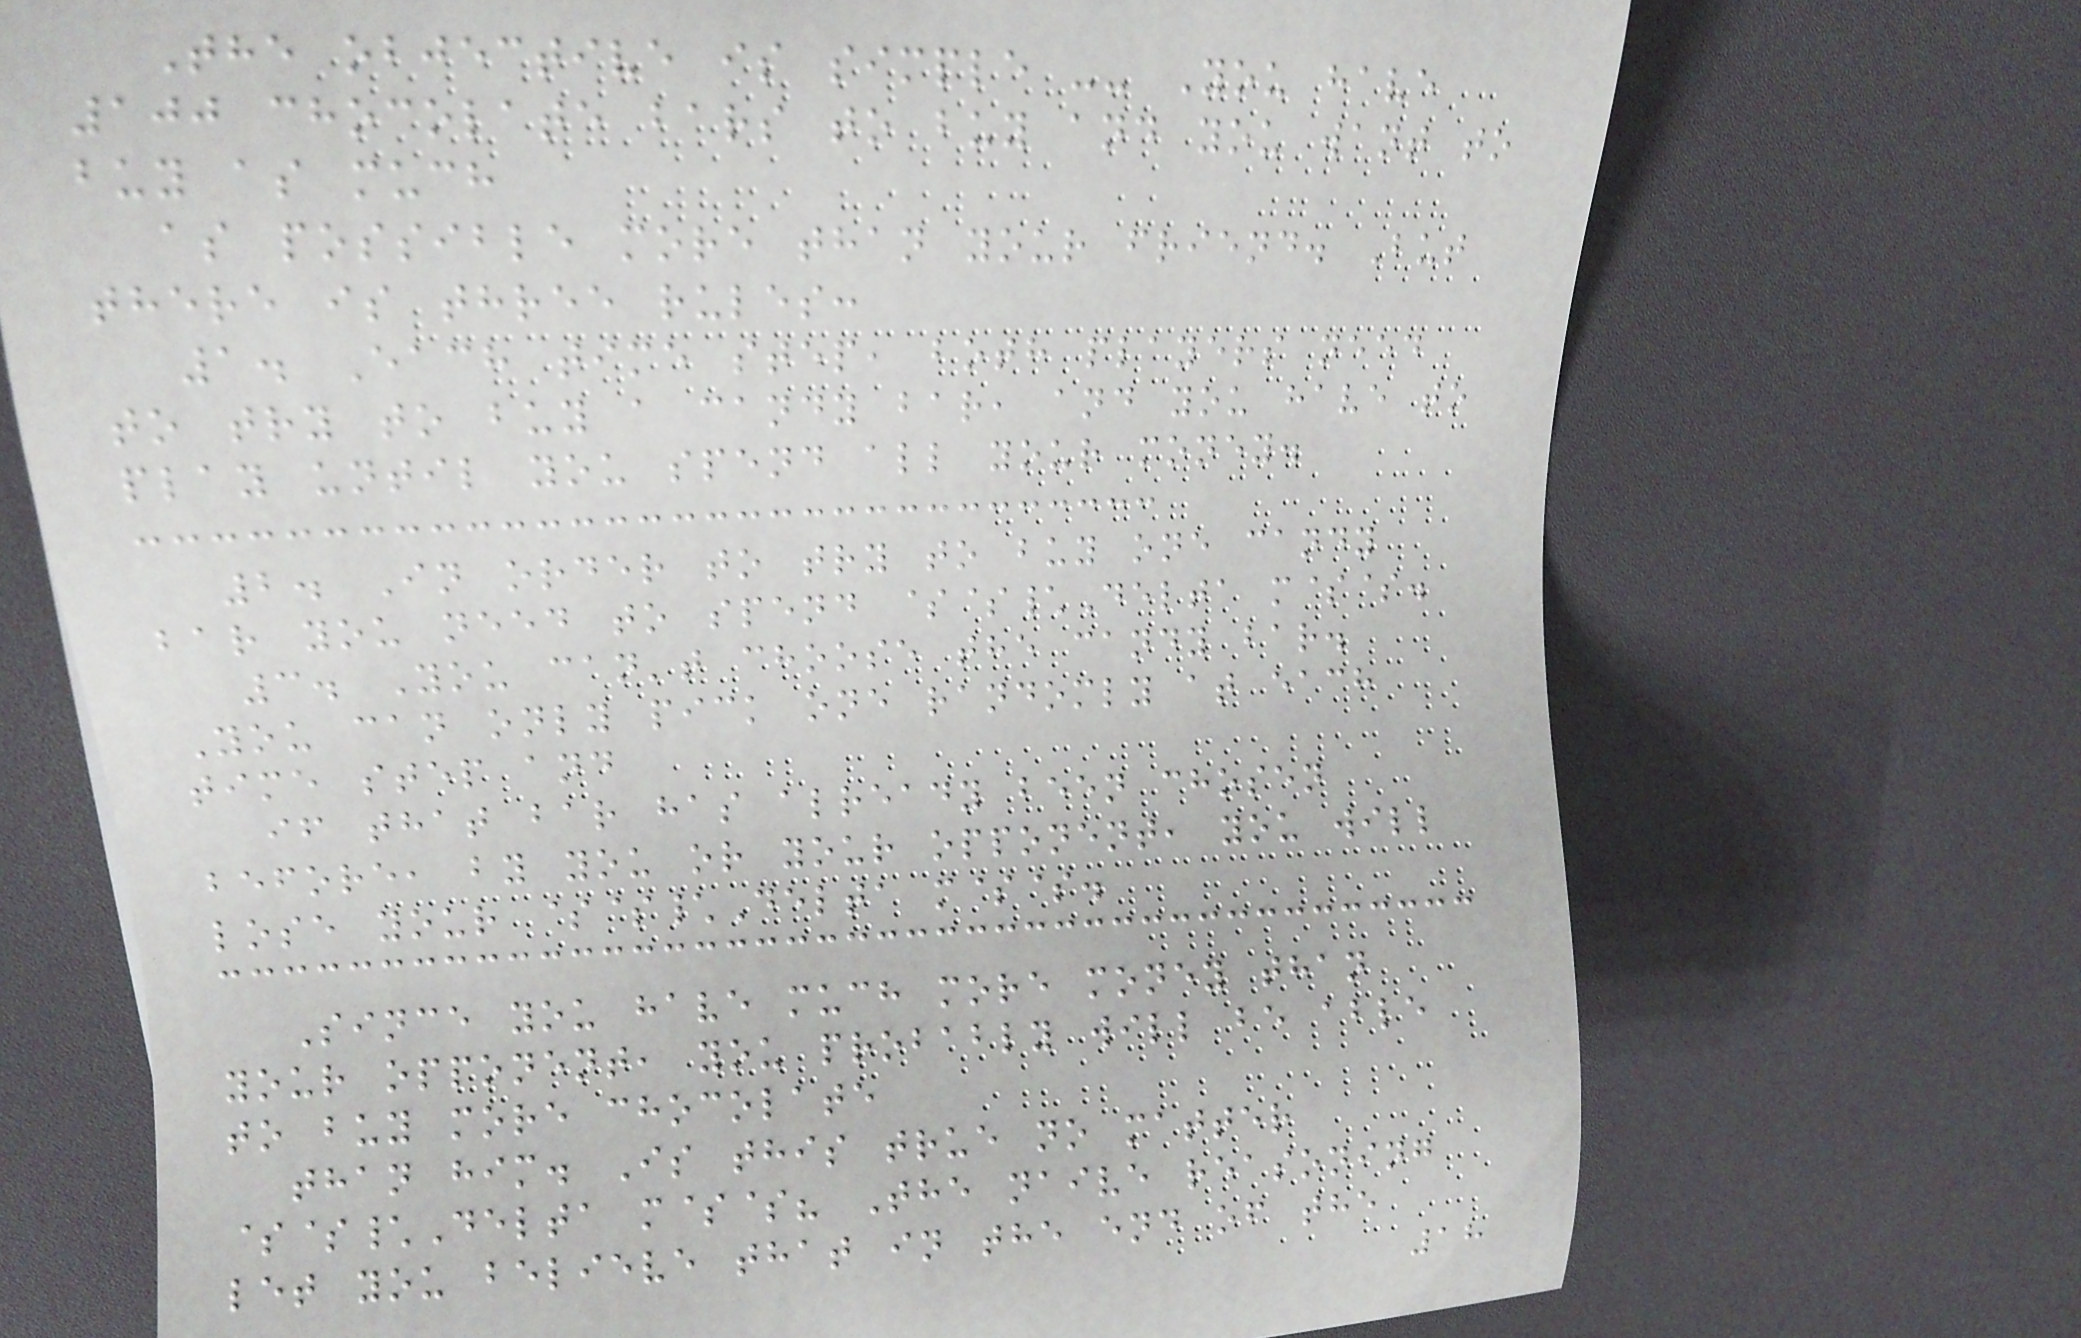The objective is simple -- You have
100 chocolate bars to buy and you want to
buy as much
as possible more than your friend. But
there is three rules:
1. Each time step, both players need
to try to buy a candy bar, and you have to
play until you spend all your money.
2. In order to try to buy one candy
bar you need to spend $$\Delta m$$.
3. You can't choose the candy bar.
You can only pick one randomly at each
time step and
if that bar has already been chosen
before, by you or your opponent, you will
lose your $$\Delta m$$.
Since you have much more money than
your opponent, you probably will be able
to buy more chocolate
than him. Is this true no matter
$$\Delta m$$? The naive reasoning
let you believe that in the end of the
18
